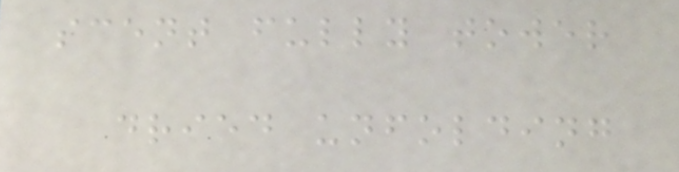scent fully tower
dried unfolding
